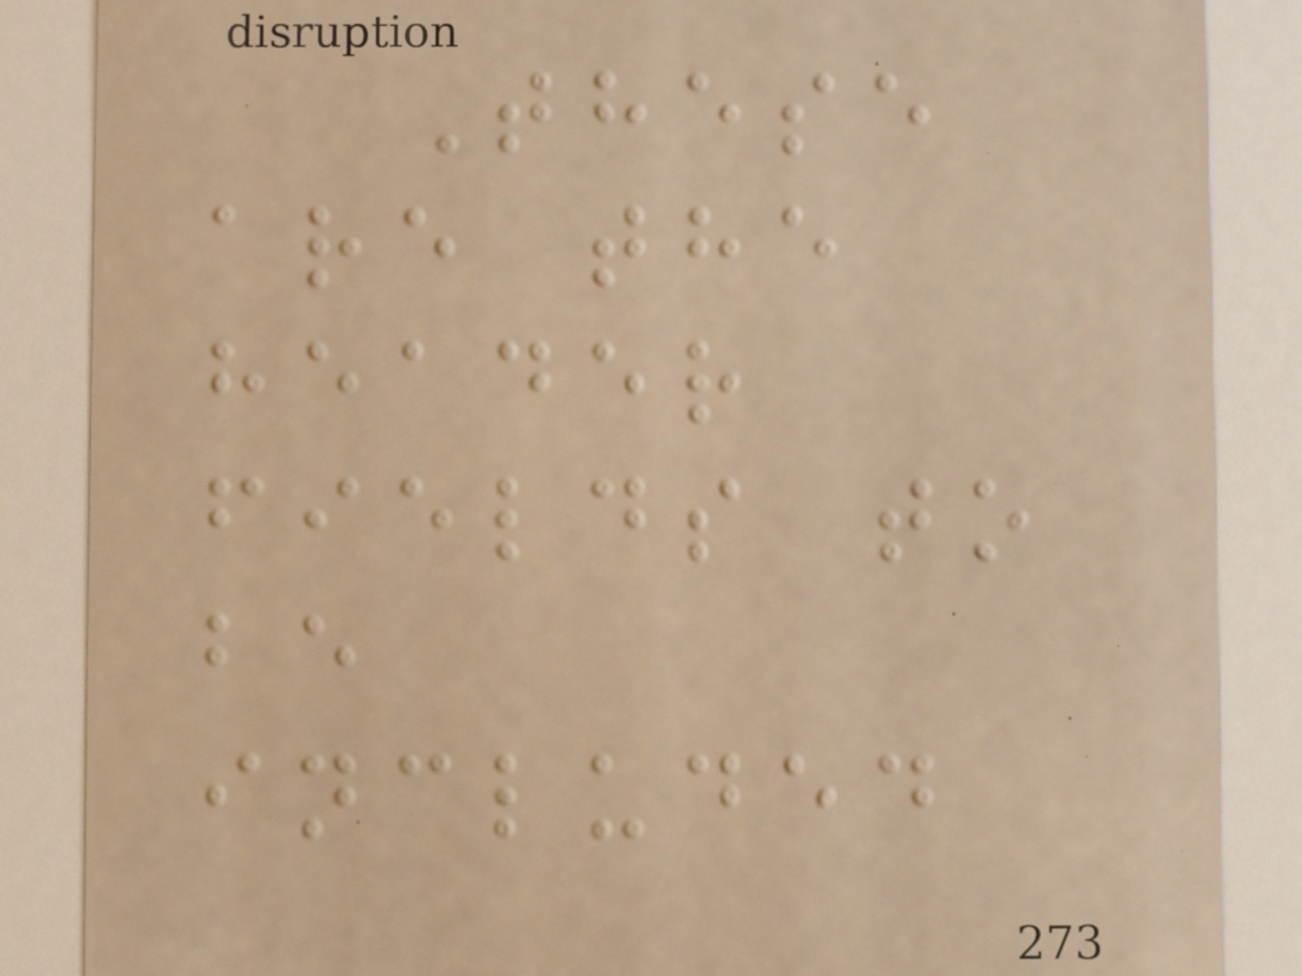These
are the
header
fields to
be
included
